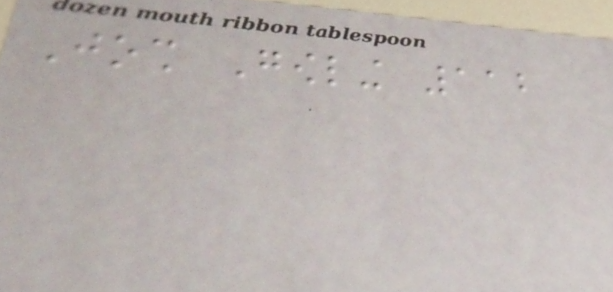Josh Gowling 112
